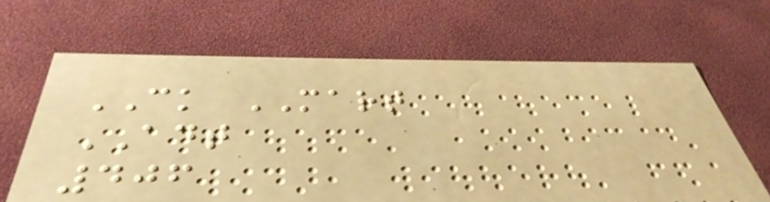CK MART
ADT
406
